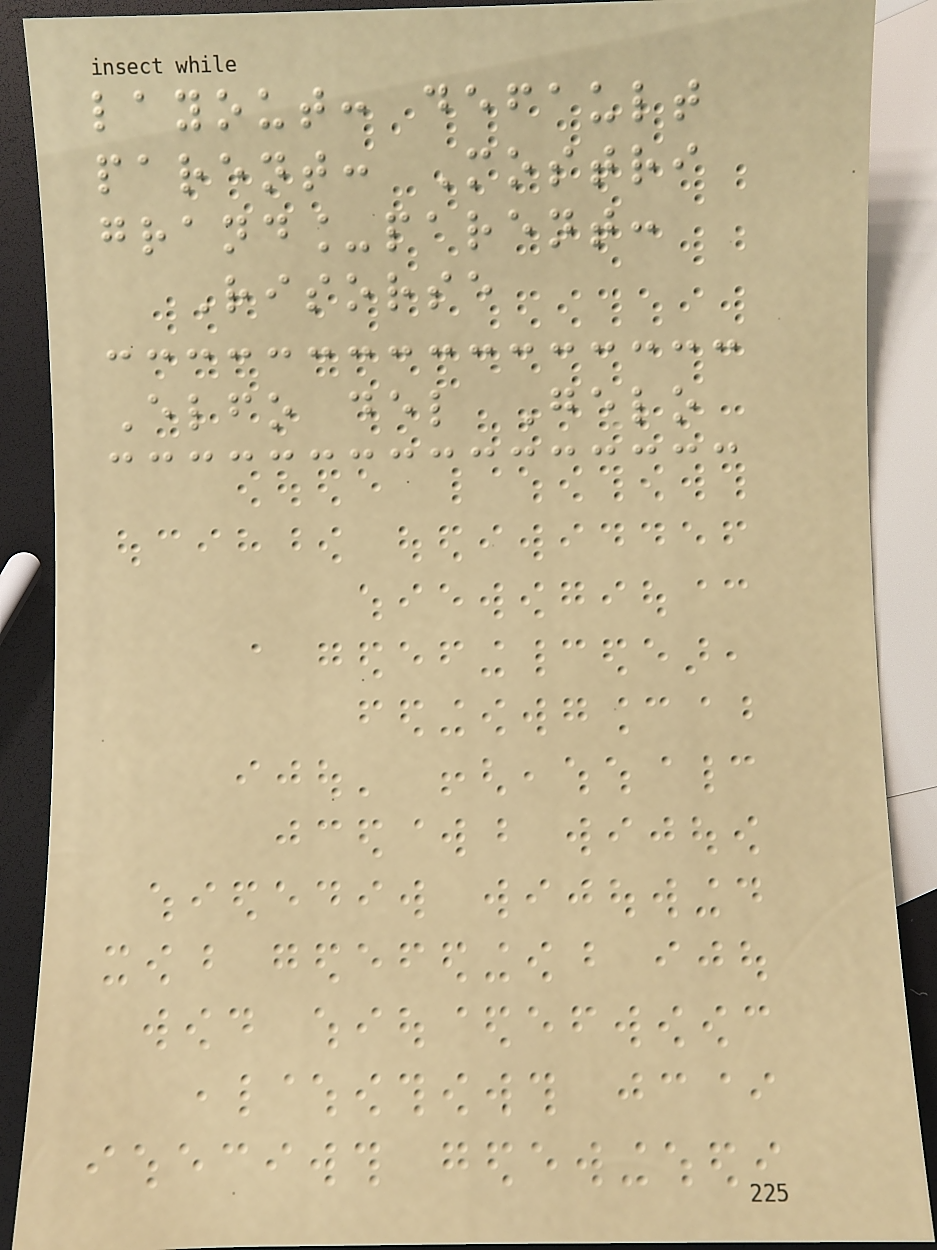layout: default
parent: Mostri
grand_parent:
Risorse
Elfo del Gelo
